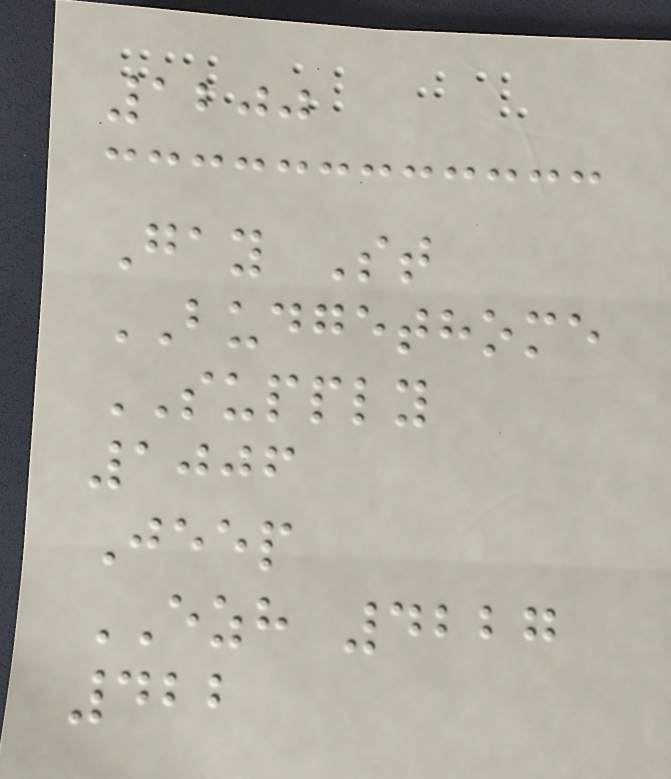1200
Gay St
BUDGETHOME
SUPPLY
1006
Jeep
EZH 4227
422
